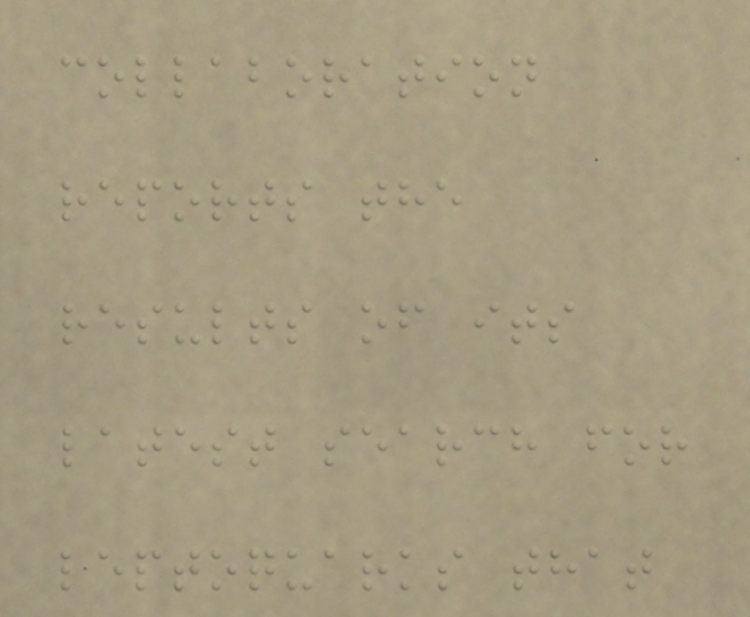collaboration
reports the
results of its
latest search for
leptoquarks that
